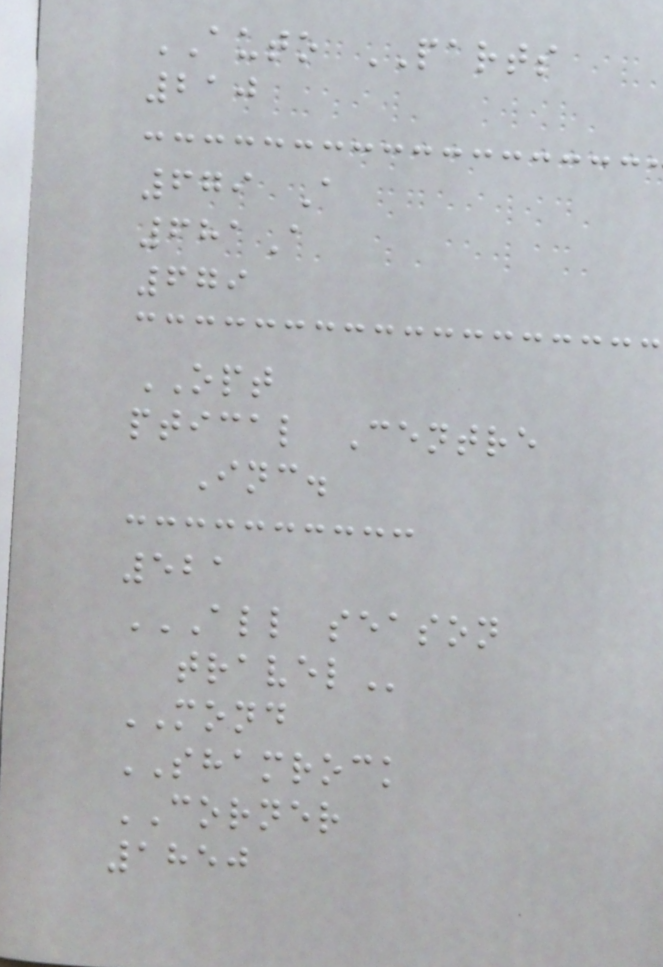AUTO PARTS
210
679 A
681A
679
OPT
ptical Centre
Inc.
521
ALL SEASON
TRAVEL
MOND
SHAMROCK
CORNER
1850
